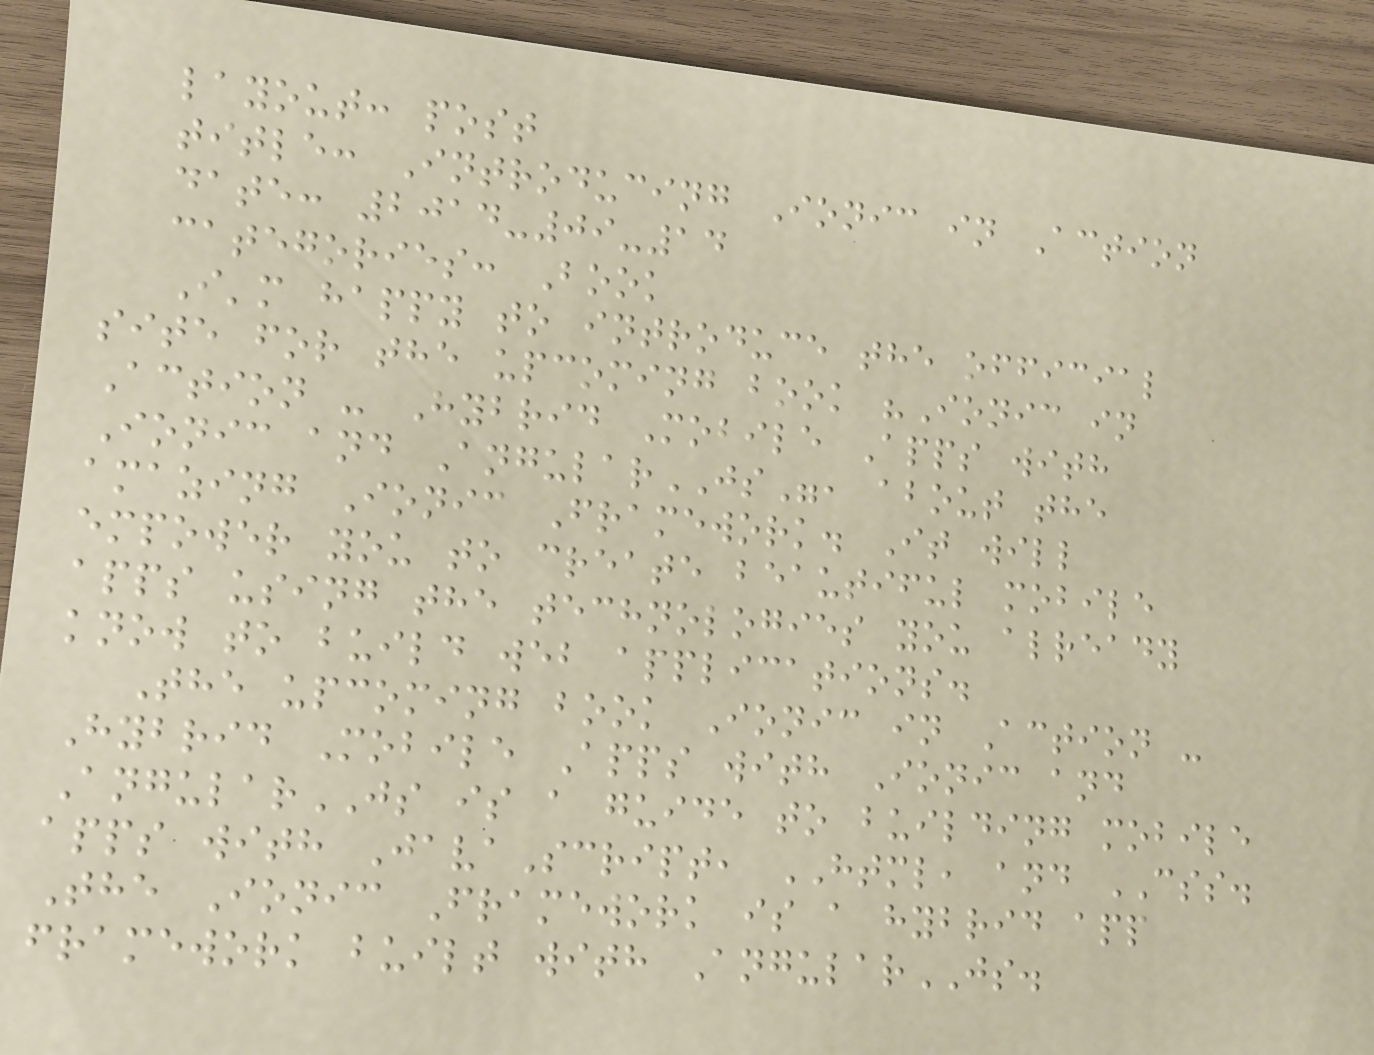layout: post
title: Introducing Ionic in Action
date: 2014-09-14
categories: Book
I'm happy to introduce the official
site for the upcoming book "Ionic in
Action - Hybrid Mobile Apps with
Ionic and AngularJS", about the
amazing Ionic Framework. It will
empower you to create beautiful mobile
apps using the technologies you already
know to build web applications.
The upcoming book Ionic in Action -
Hybrid Mobile Apps with Ionic and
AngularJS is a guide to building mobile
apps with JavaScript, HTML, and CSS.
The Ionic Framework is a hybrid app
framework built with AngularJS.
